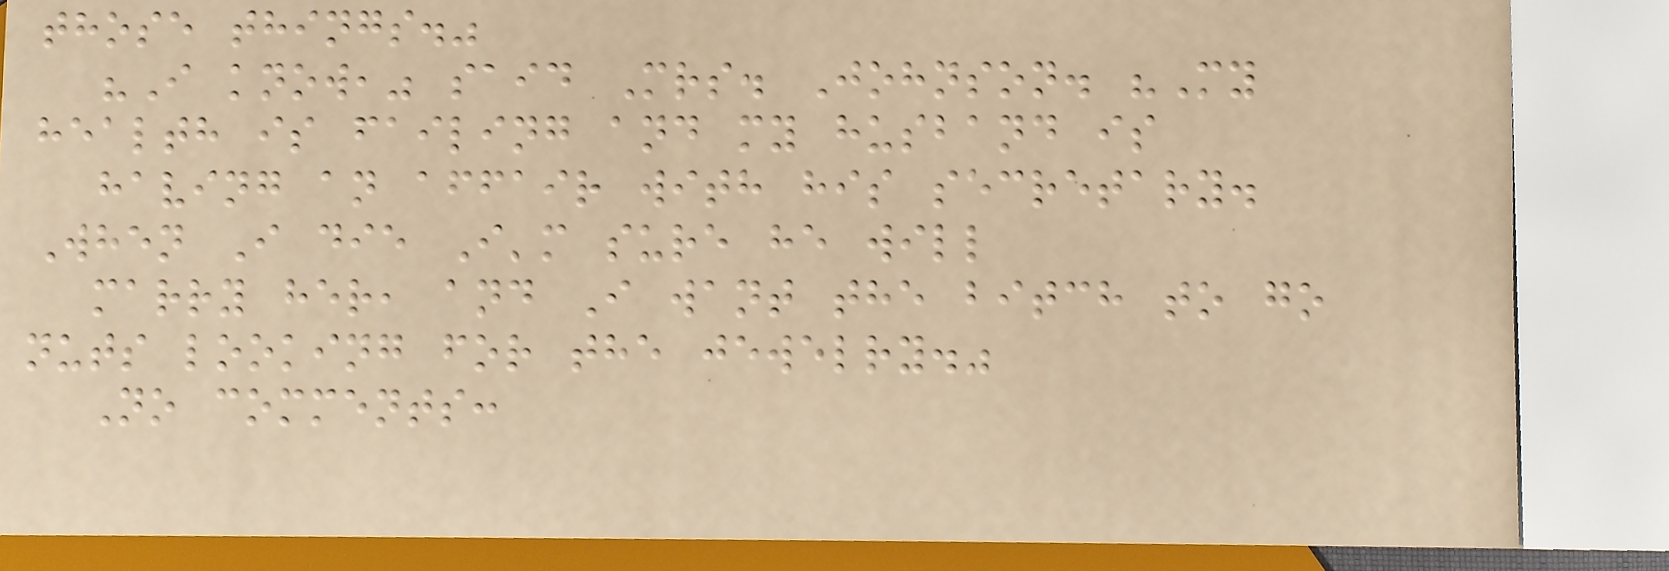those things."
"I know," said Mrs. Johnson. "My
health is failing and my husband is
having an affair with his secretary.
When I die I'm sure he will
marry her, and I want the bitch to go
nuts looking for the jewelry."
No comments:
